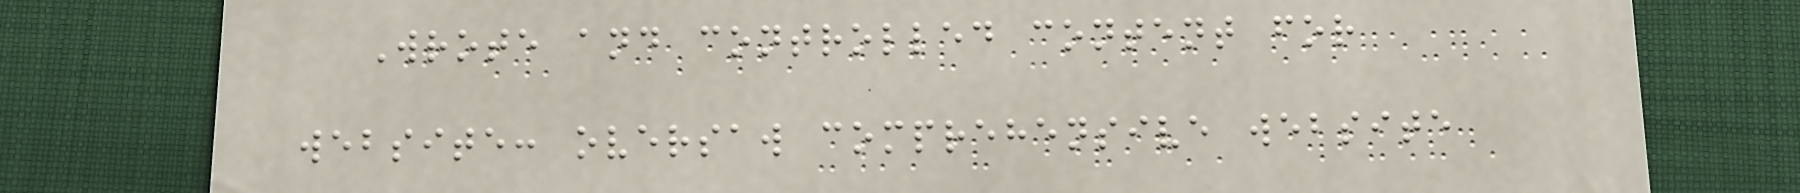Wrote and controlled content for
website: oversaw comprehensive website
